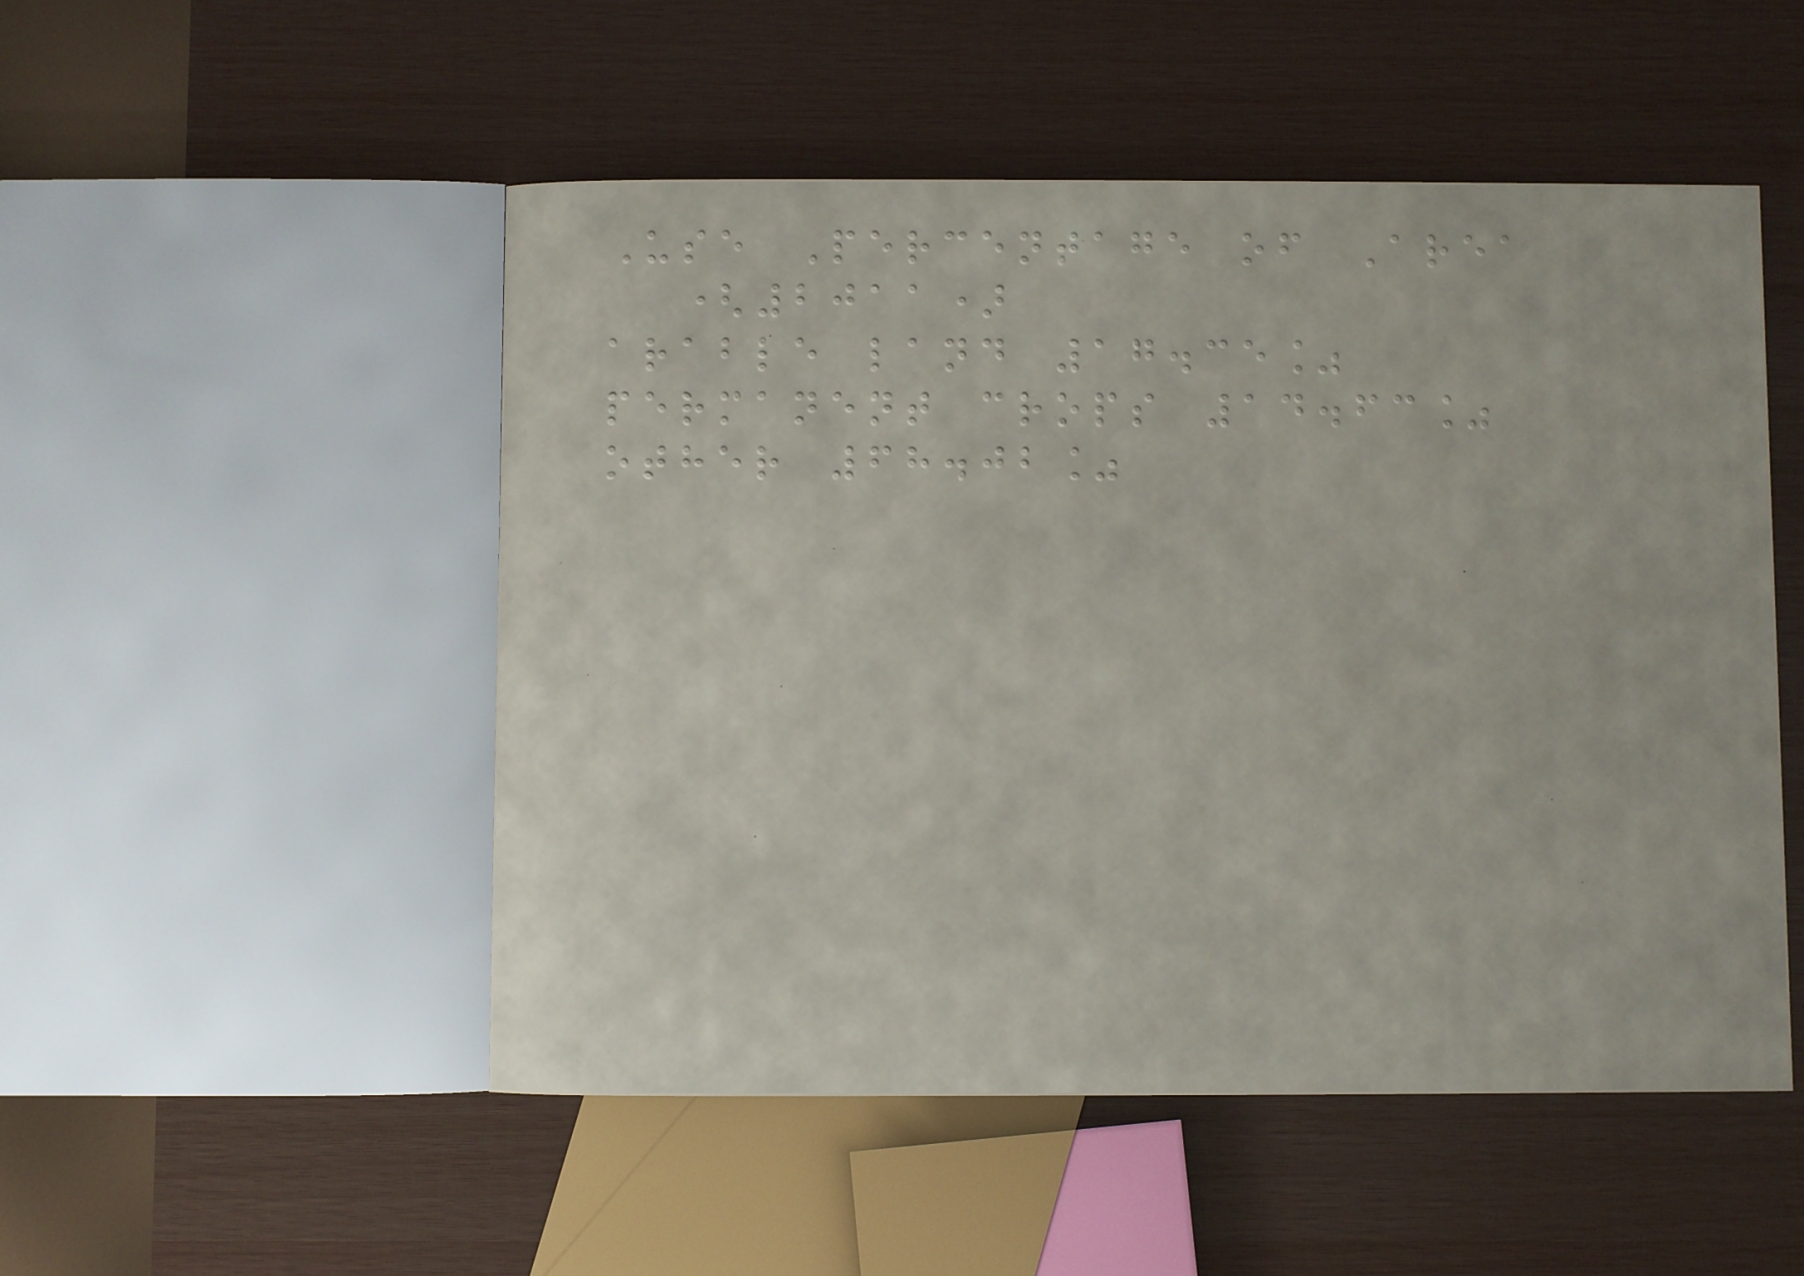Use Percentage of Area
(2011)
arable land 17.35%
permanent crops 14.63%
other 68.02%
